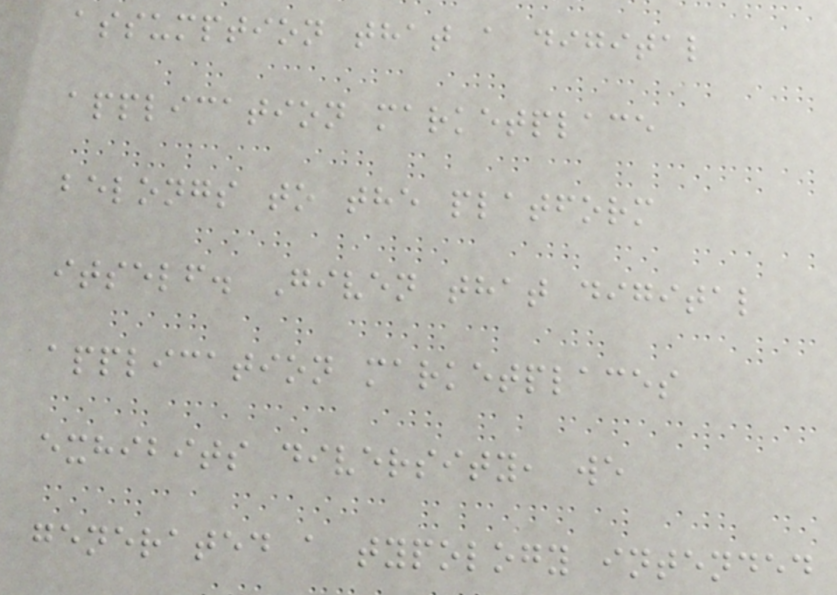assumption that a digital
application marketplace
belongs to the platform
itself. Given that digital
application marketplaces
exhibits diversity, we
generated a typology intended
